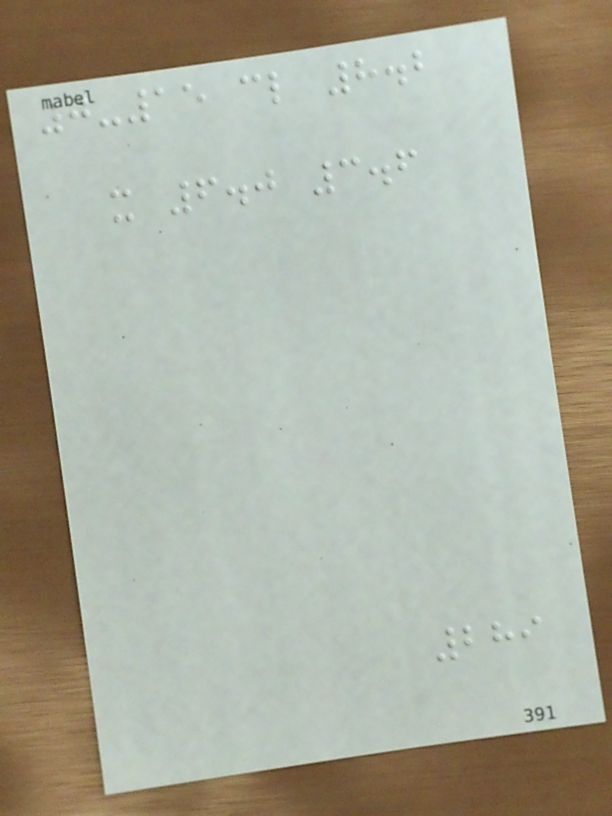0-15 cl 8.2
x 6.0 3.6
289
